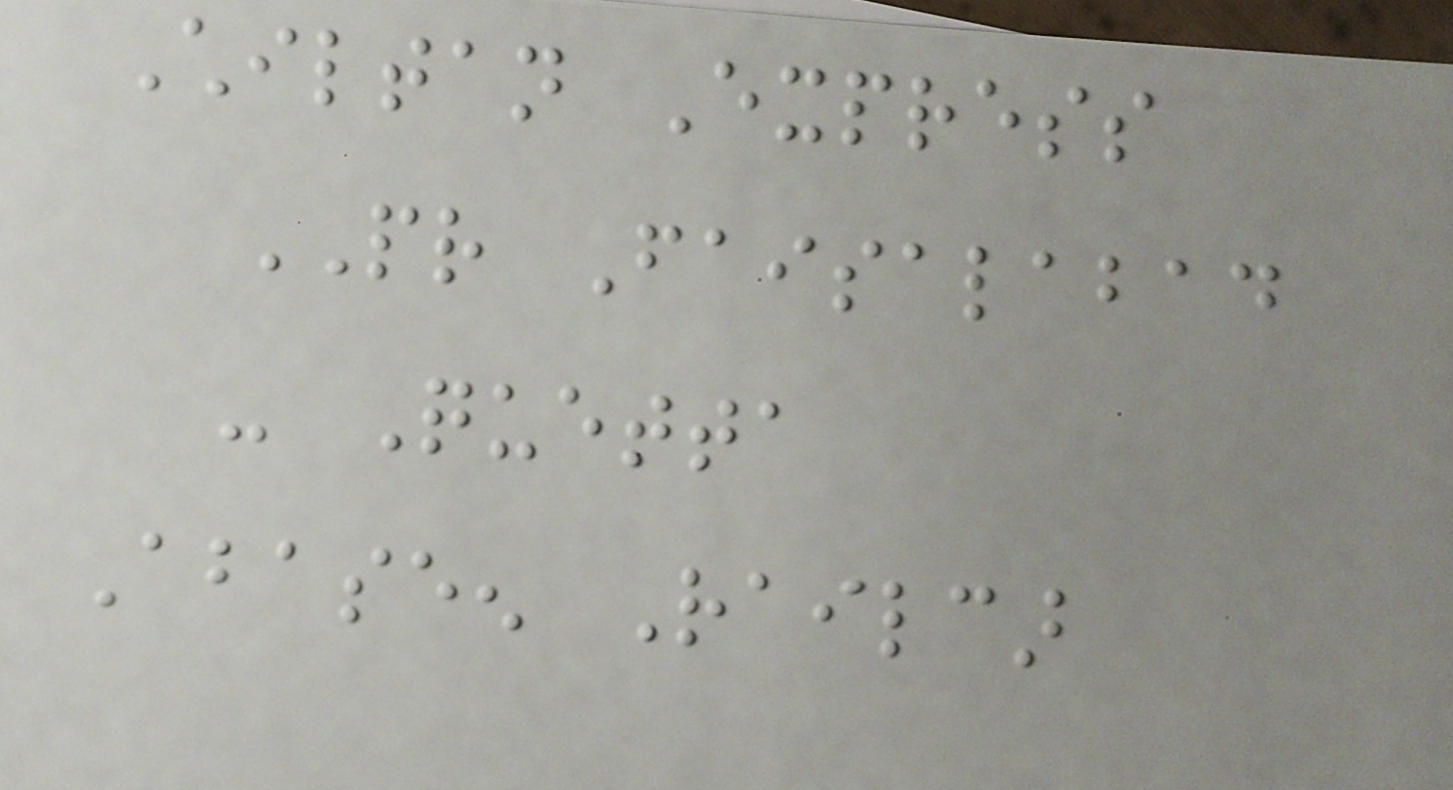Chiltan Express
PR Faisalabad
- Quetta
Abaseen Railcar
